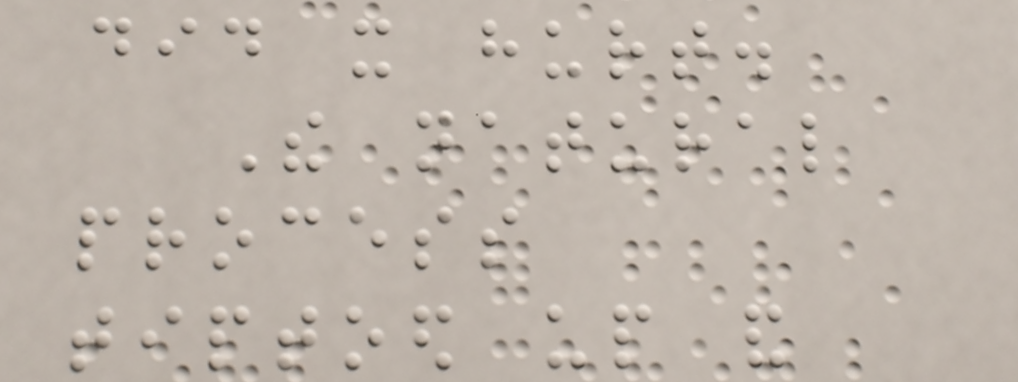did it hurt.
The natural
process
tiptoed up and
